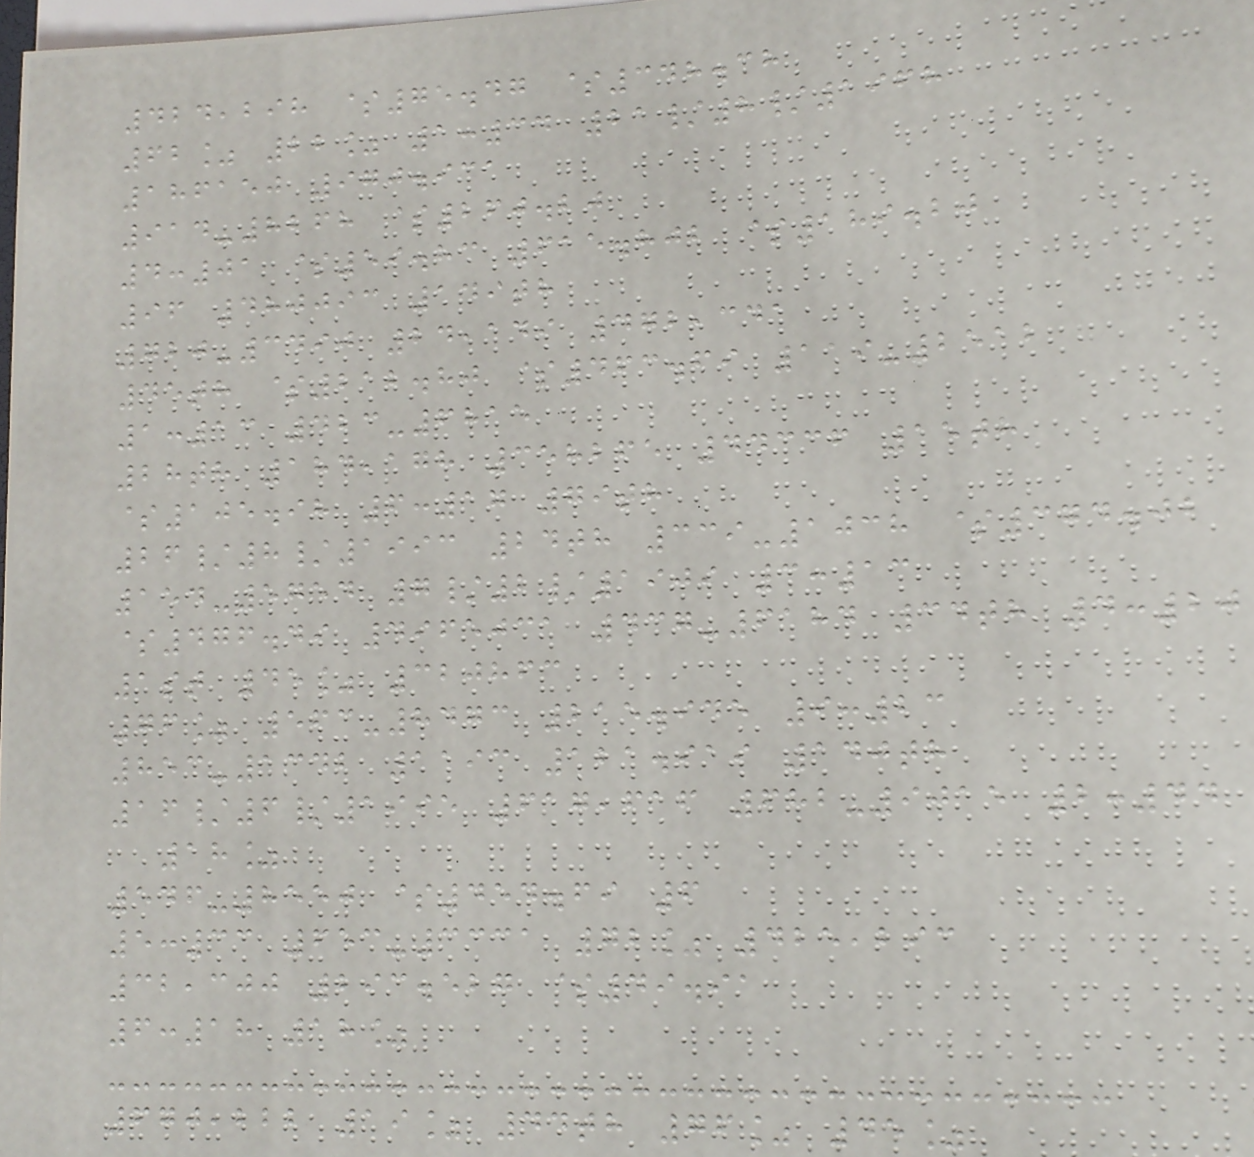424,298 $75.47 $348.38
62% 22% 1:34 21/8/1968
186150 970.931
914-8268 $260.20
4:01 $59.83 615.802 $189.20
96 480093 149th
720-3490 24,149 472,341
45th $212.80 $463.69 119-2512
1:13 423-6815
28th 184,178 358265 44336 15th
$105.98 6:17 79th
26/8/1993 24th 339-1038 $374.02
154-5754 7/2/1909 3:13
$476.49 4965031 437-6184 34th 4:20
1st 45% 320863
76% 563-8473 215.945 9:23
853-1342 1193 121.919 140th
16/6/1995 617,616 682-9015 2:44
18%
546-8550 $454.69 6
5:33 653-3331 72% 425,293
32,300 293.527 $49.91
6:18 18%
670,222 19% 44th 76% 45%
